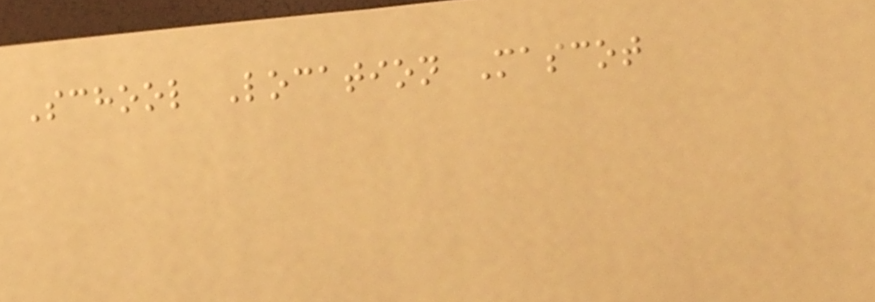School Location Mascot
